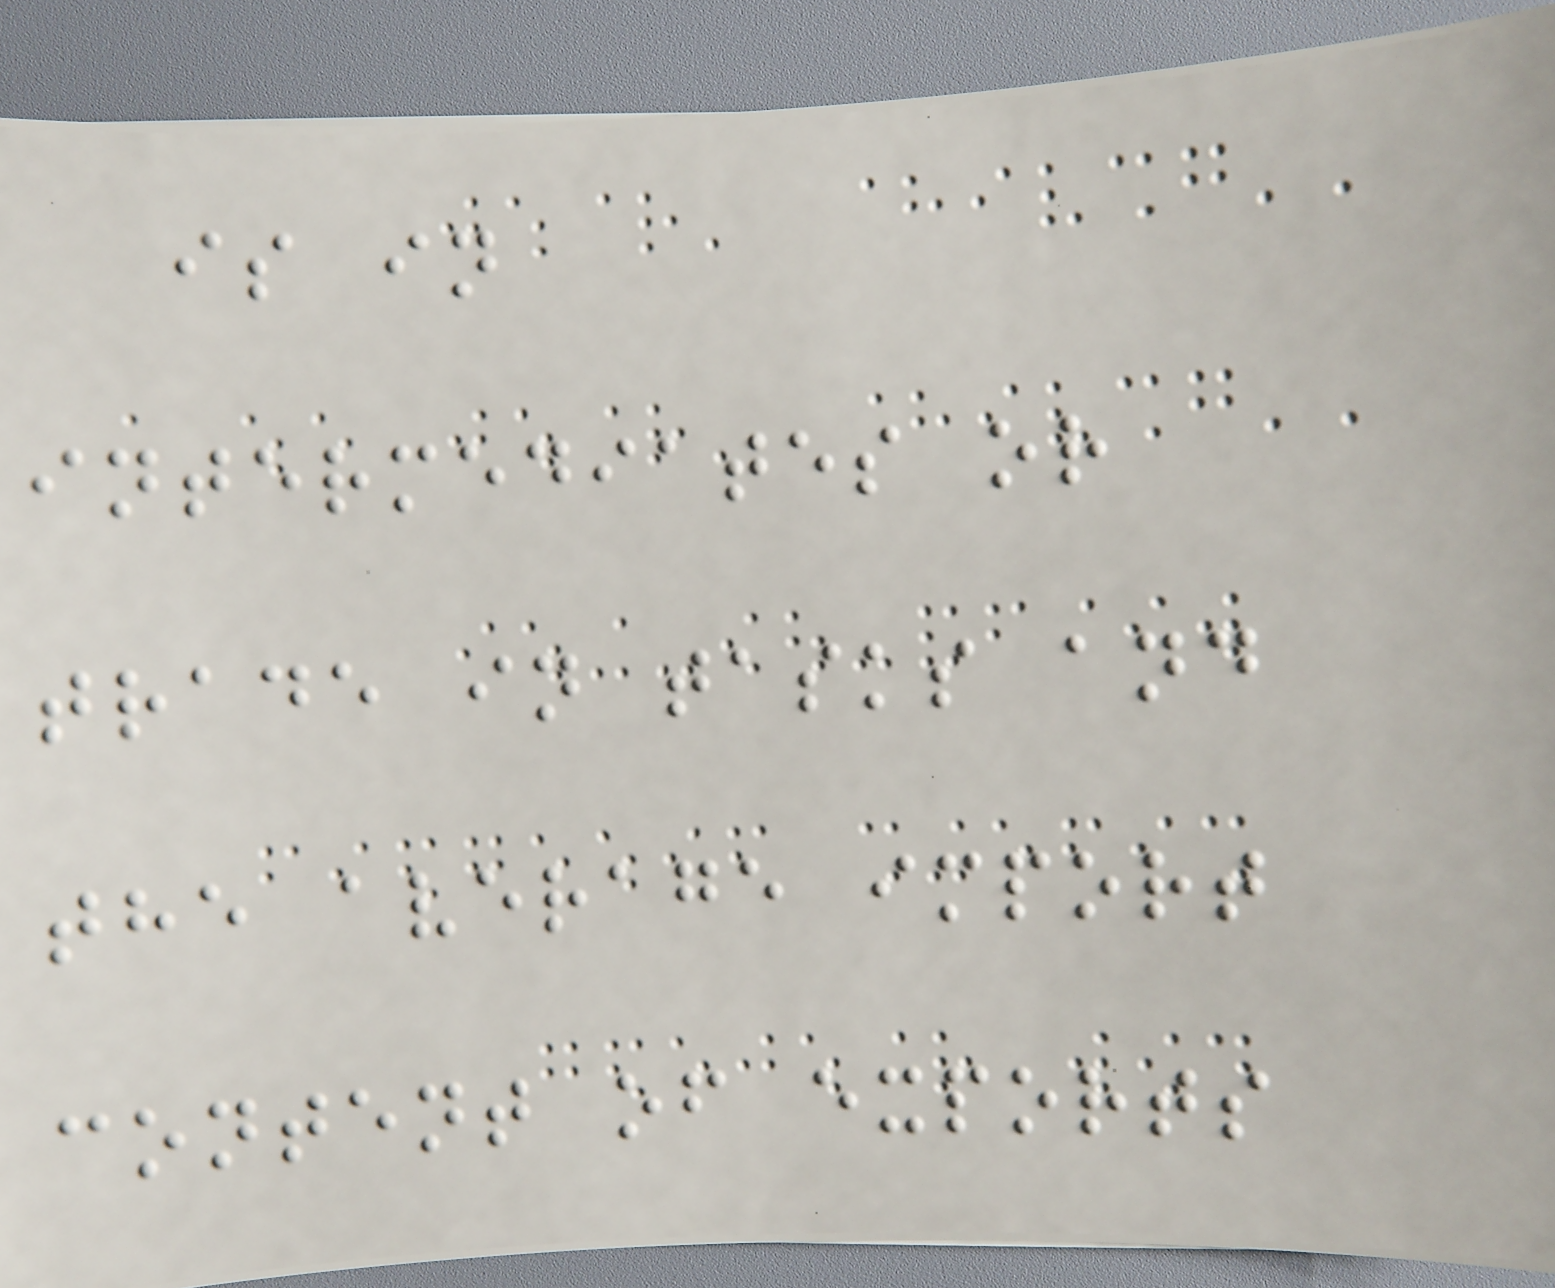is in
intermediates or
trade in tasks and
the average import
content of exports
